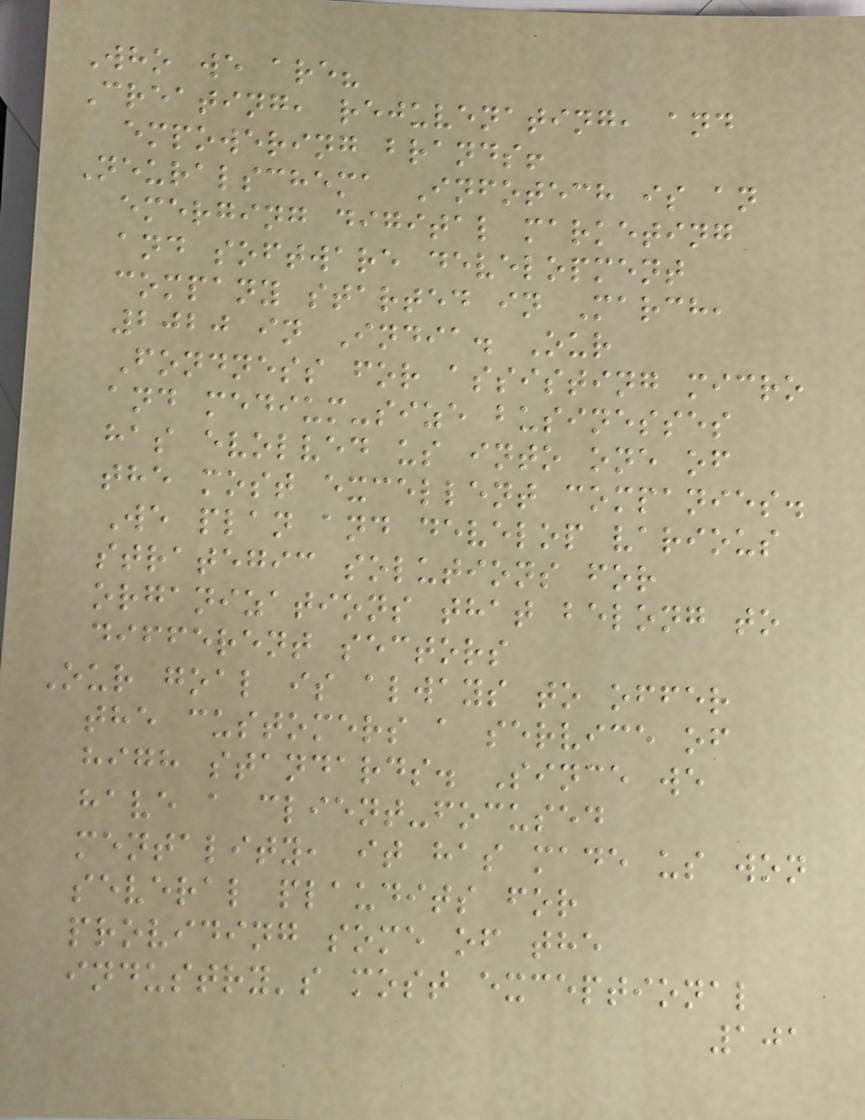Who we are?
Creating, rejuvenating, and
empowering brands!
Neuralschema Infotech is an
emerging digital marketing
and software development
company started in March,
2020 in India. Our
Fondness for assisting micro
and medium-size businesses
has evolved us into one of
the most excellent companies.
We plan and develop various
strategic solutions for
organizations that belong to
different sectors
Our goal is always to offer
the customers a service of
high standards. Since we
have a client-focused
mentality, it has made us won
several plaudits for
providing some of the
industry's most exceptional
101
